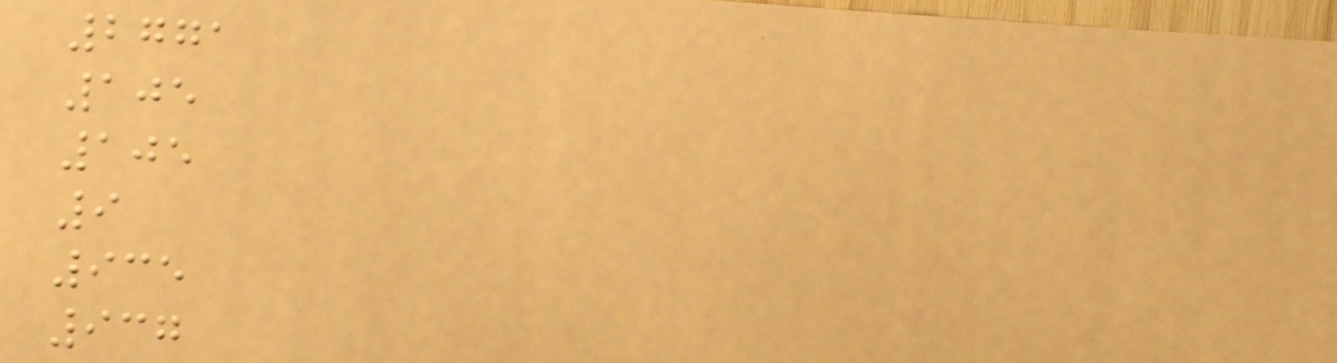2771
105
105
9
935
937
